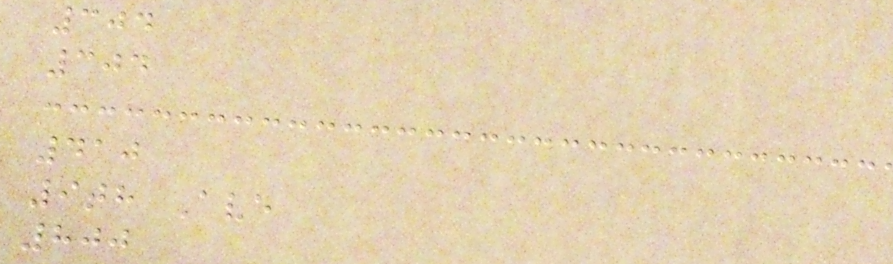304
304
410
9th Ave
800
